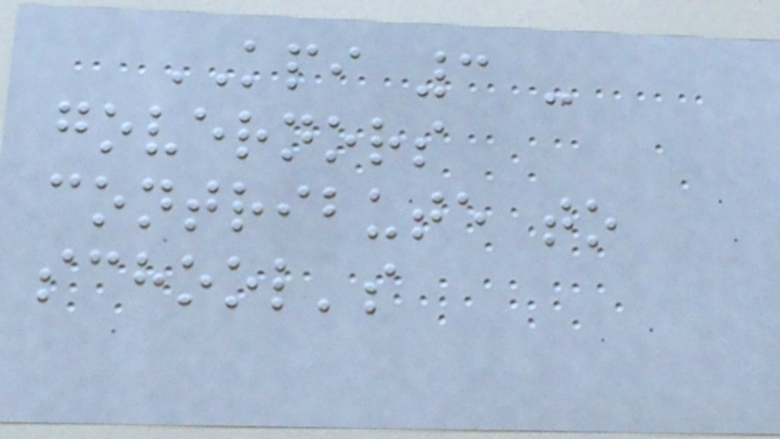KPI 3 -
governors
contribute to
school's
